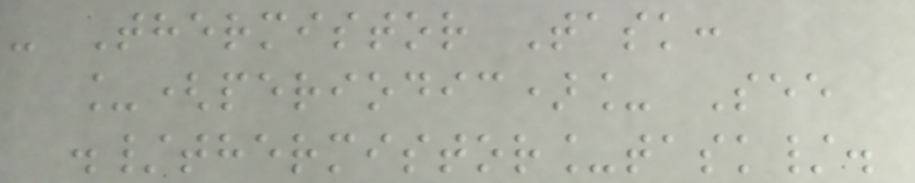- Thermistor Task:
_(periodic)_ See
./thermistor_task/.
